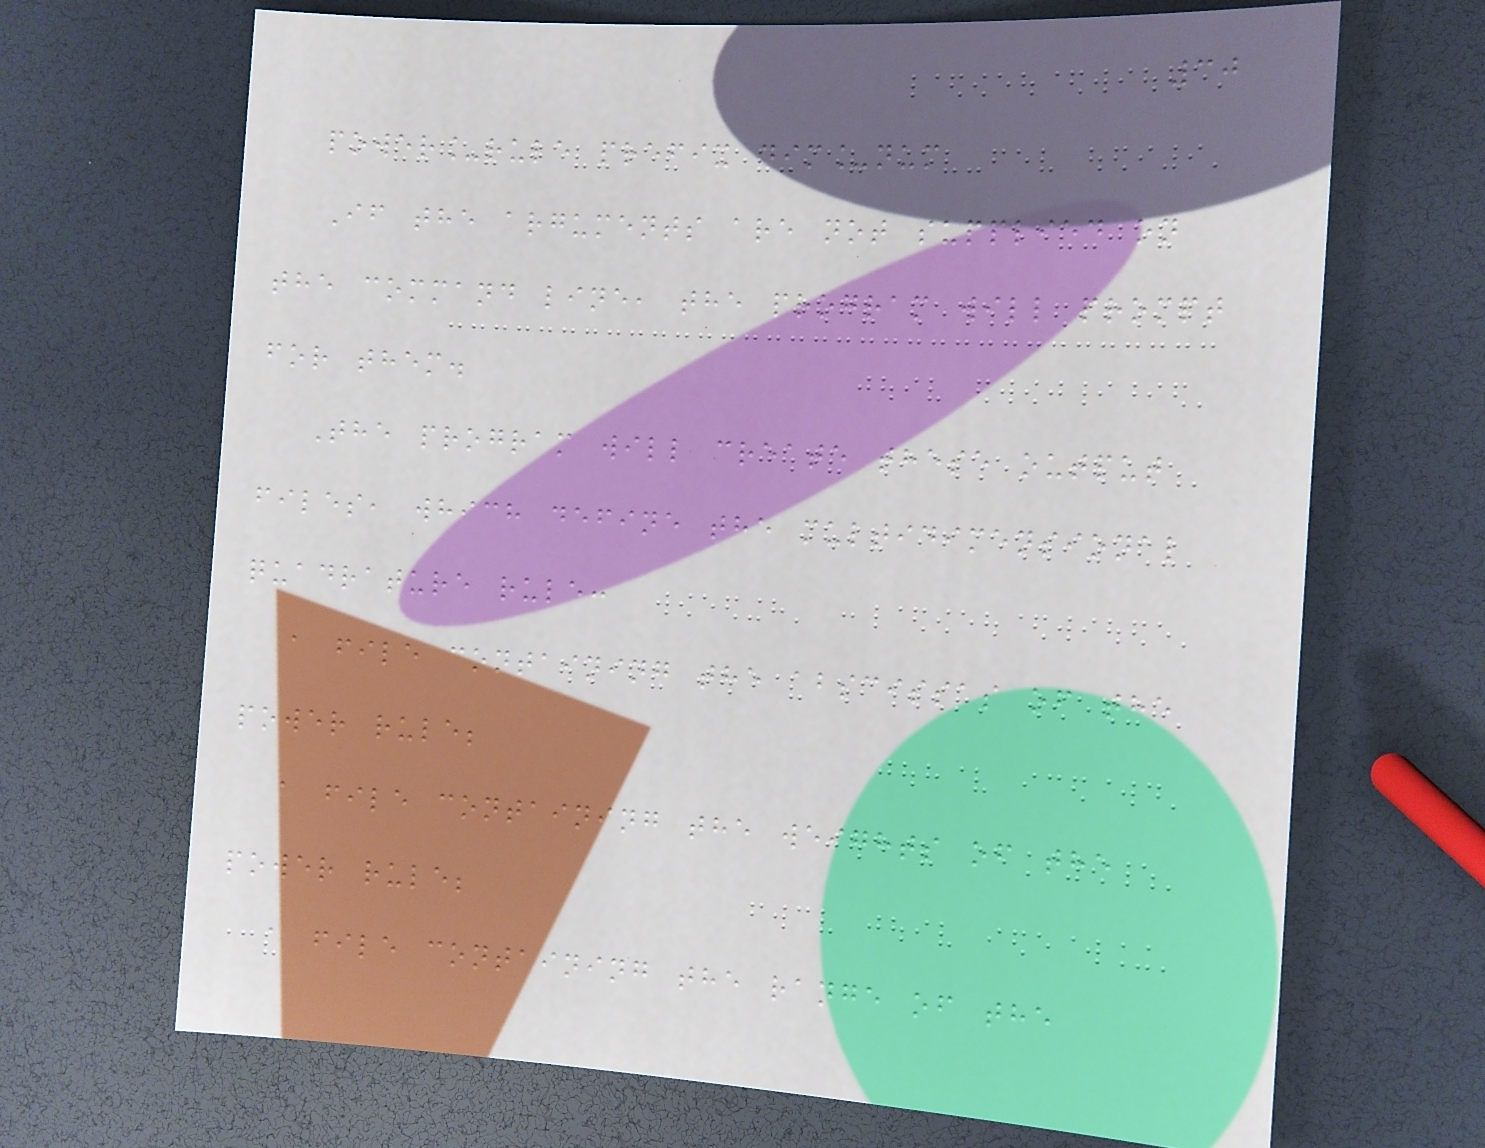30
power_rule prefix dim_num
If the arguments are not supplied on
the command line, the program will prompt
for them.
The program will create these output
files, which define the multidimensional
quadrature rule:
a file containing the abscissas of the
power rule;
a file containing the weights of the
power rule;
a file containing the range of the
